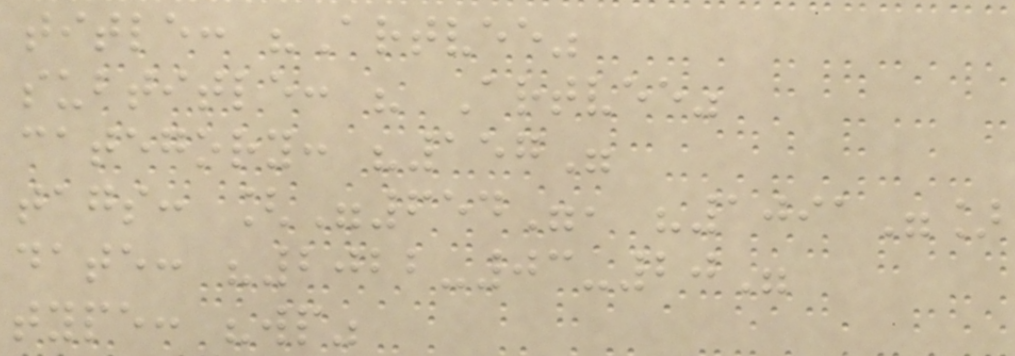title: "Artvee"
subtitle: " Artvee"
category: "157"
tags: ["654", "1091"]
date: "2022-03-20"
type: "wp"
